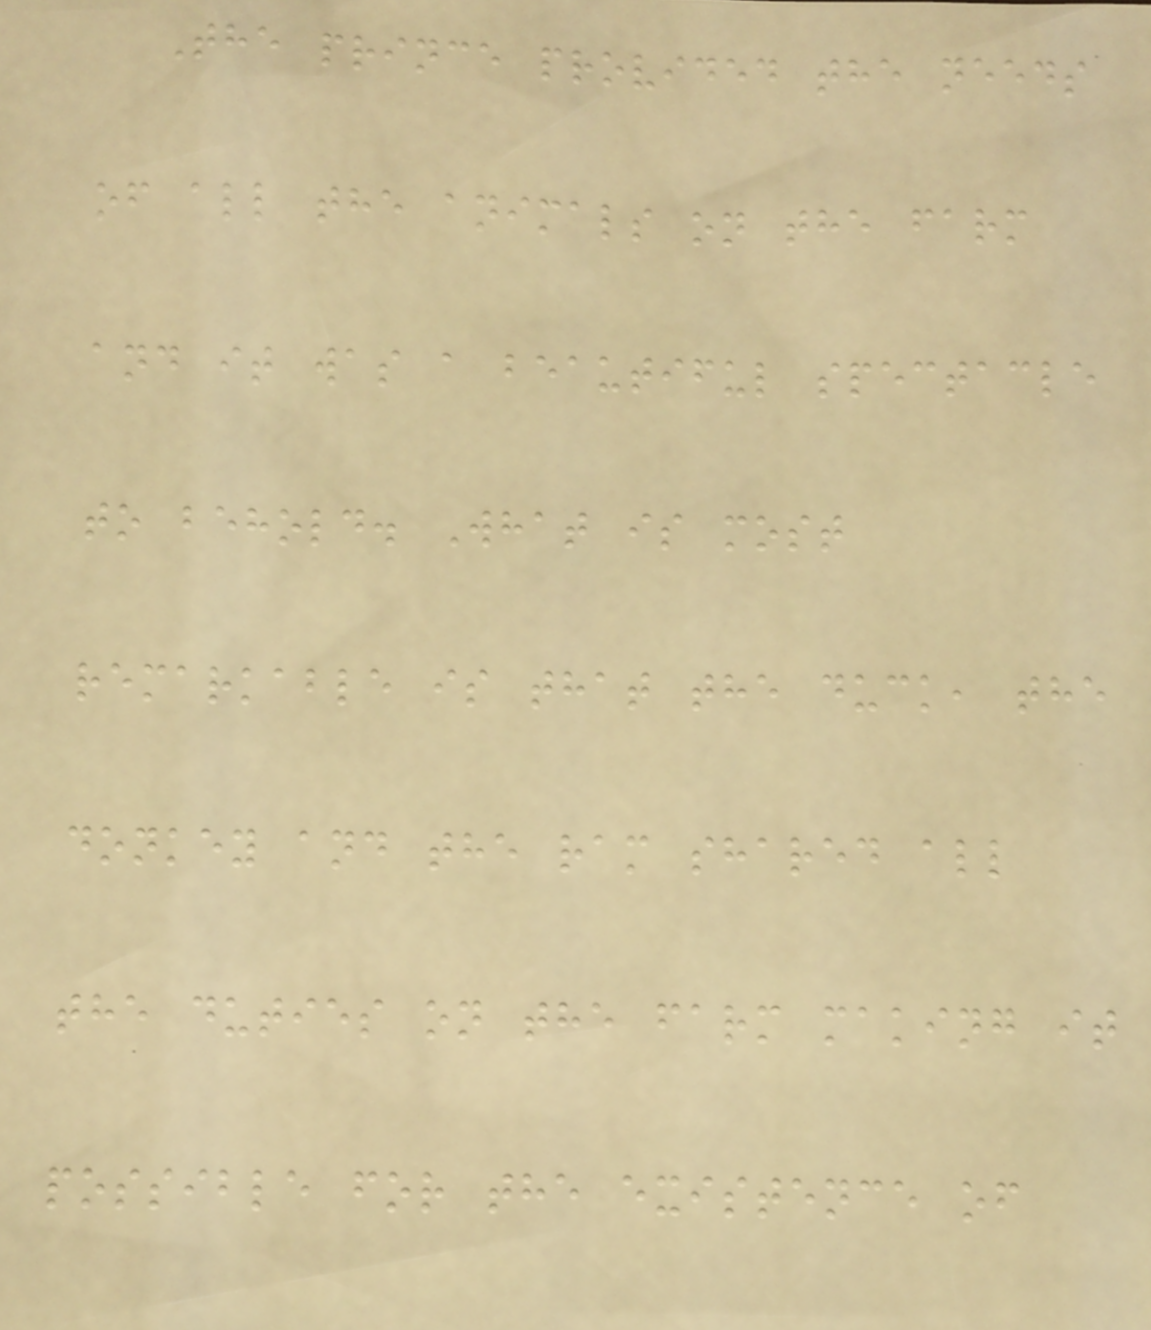The prince provided the needs
of all the animals on the farm
and it was a beautiful spectacle
to behold. What is most
remarkable is that the duck, the
donkey and the ram shared all
the duties on the farm making it
possible for the existence of
